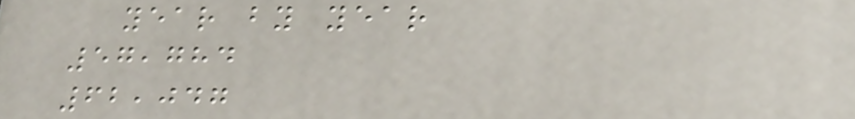year by year
57,784
62,047
